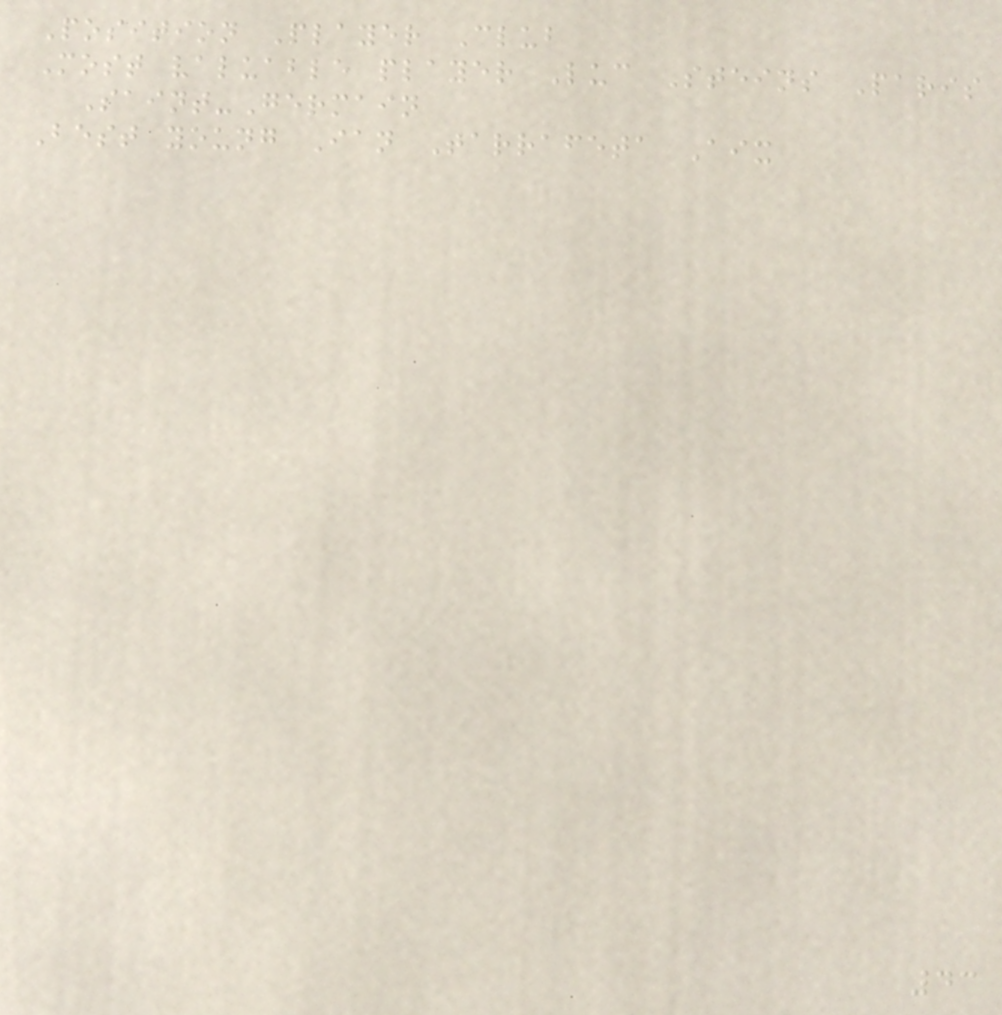Position Player Club
Most valuable player Luc Steins Paris
Saint-Germain
Best young Ian Tarrafeta Aix
43
